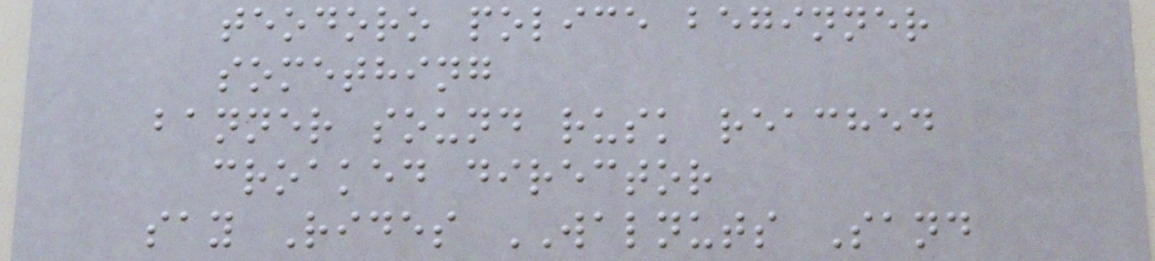teodoro police beginner
something
banner sound rusk reached
croaked director
say Rides WALNUTS Sand
